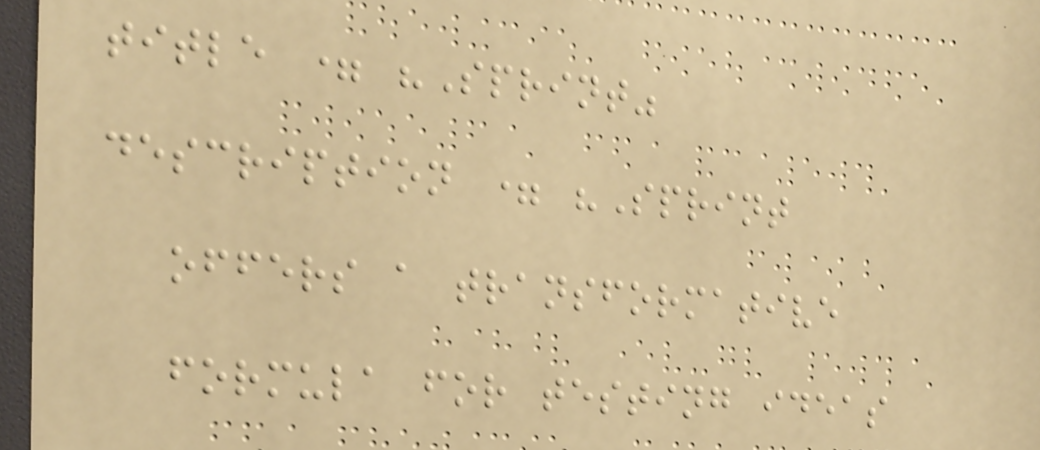title = "Sprint"
description = "Sprint
offers a transformative
formula for testing ideas
